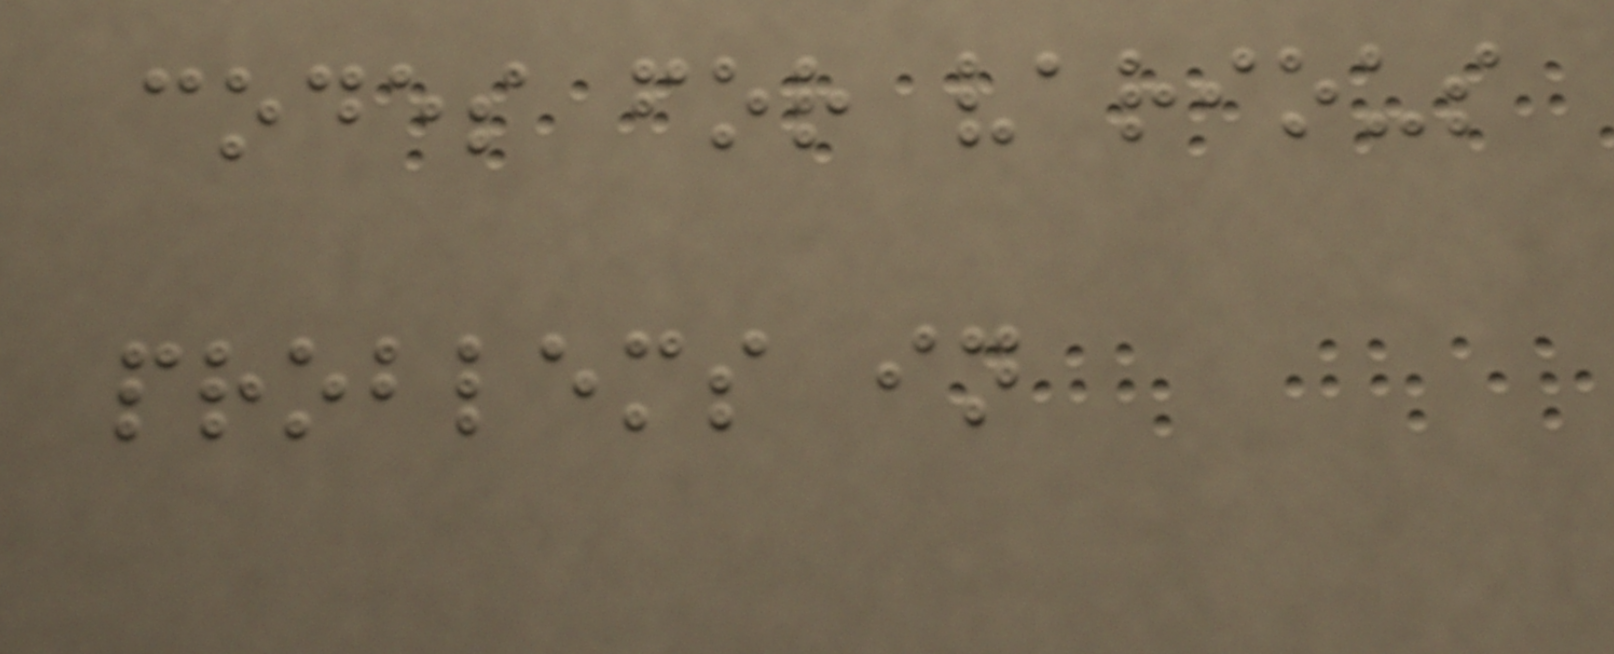codes for various
problems in
